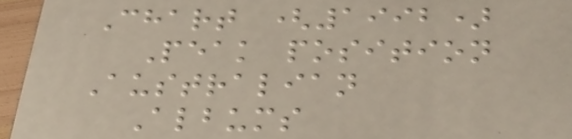Chart (1992)
Peak position
Australian
Albums
